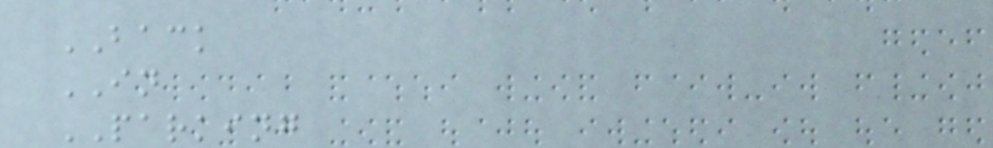BACK
IN
PARKING
